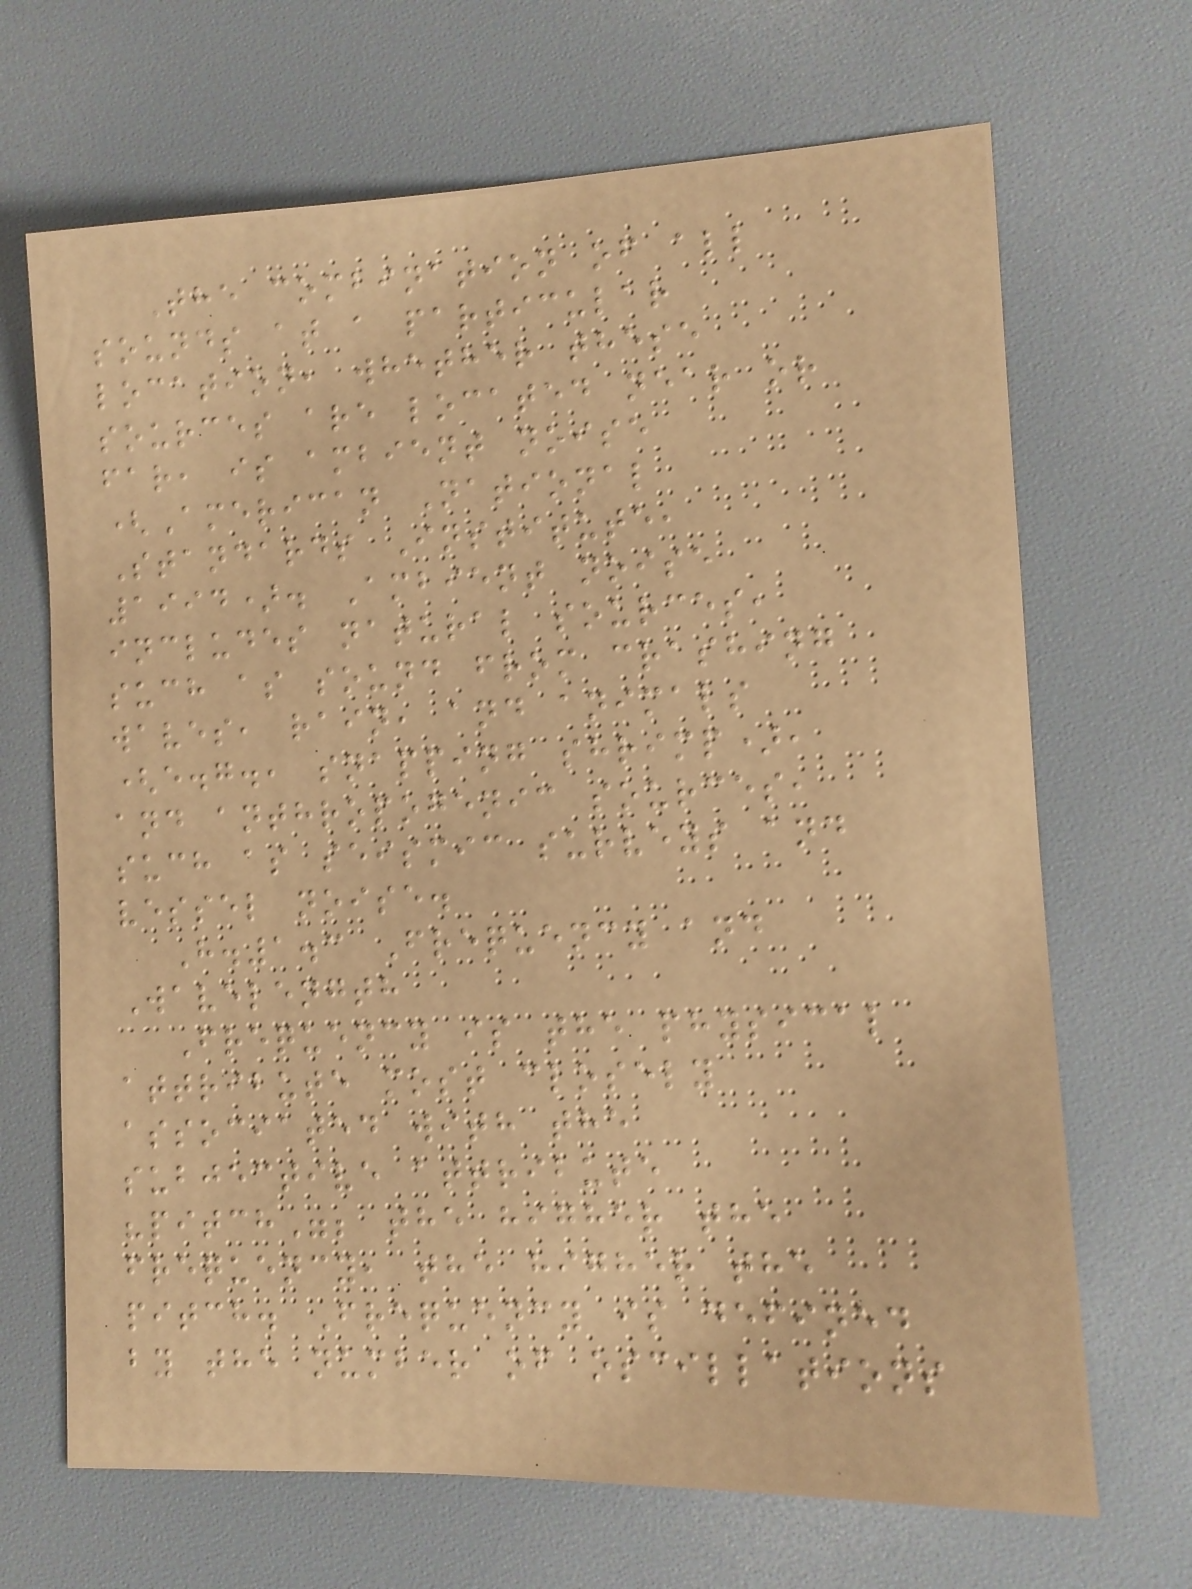The combination of all
sounds at a particular
location, whether these
sources are located near or
far, is ambient noise
(American National
Standards Institute,
1994). Ambient noise
includes natural sources,
such as sound from crashing
waves, rain, and animals
(e.g., snapping shrimp),
and anthropogenic sources,
such as seismic surveys and
vessel noise.
H.1.3 Frequency and
Wavelength
Frequency is the physical
attribute most closely
associated with the
subjective attribute
"pitch"; the higher the
frequency, the higher the
pitch. Frequency is defined
by the number of oscillations
